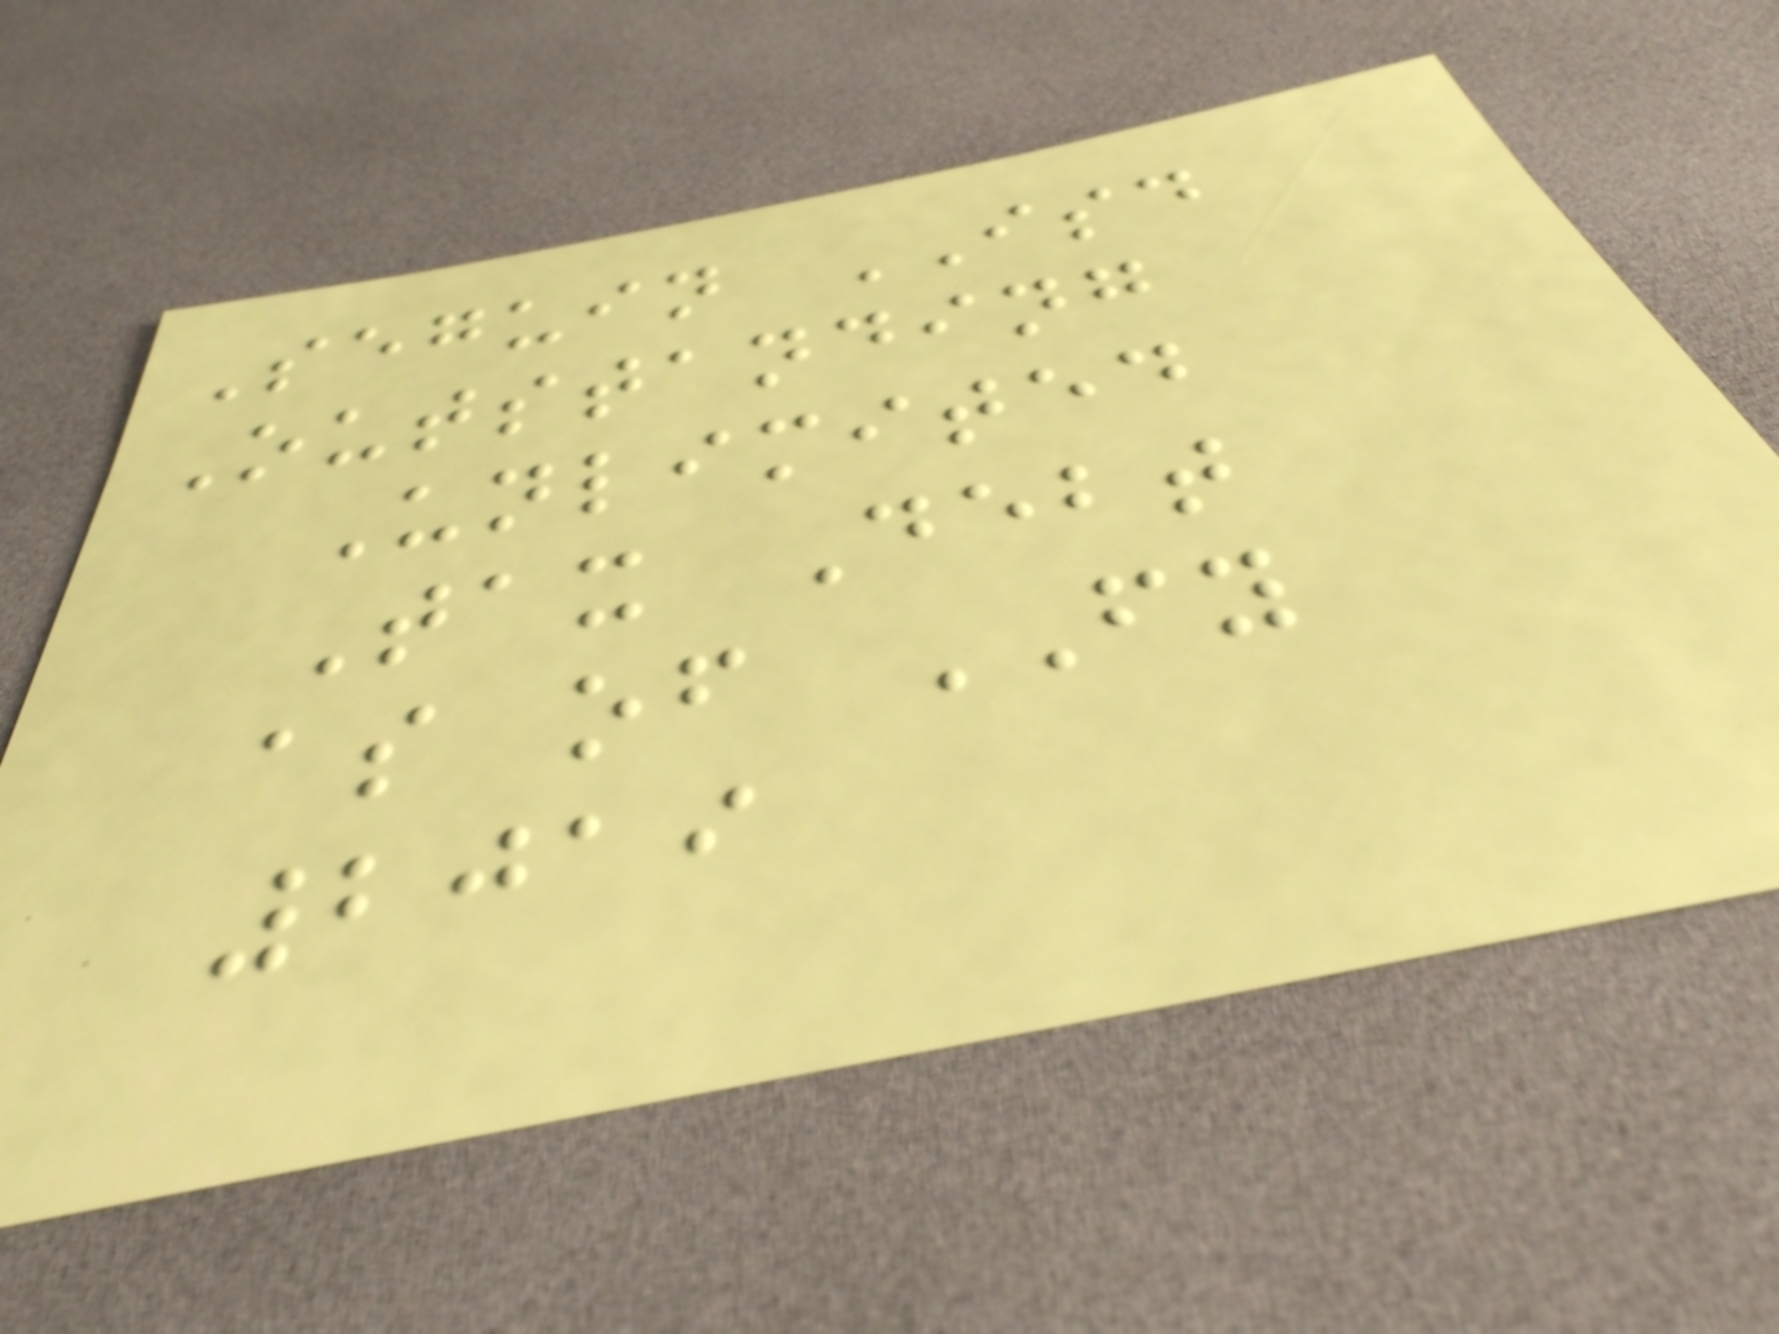Seguin ISD
Outstanding
Unlimited
Tax Debt
as of FY
2019
